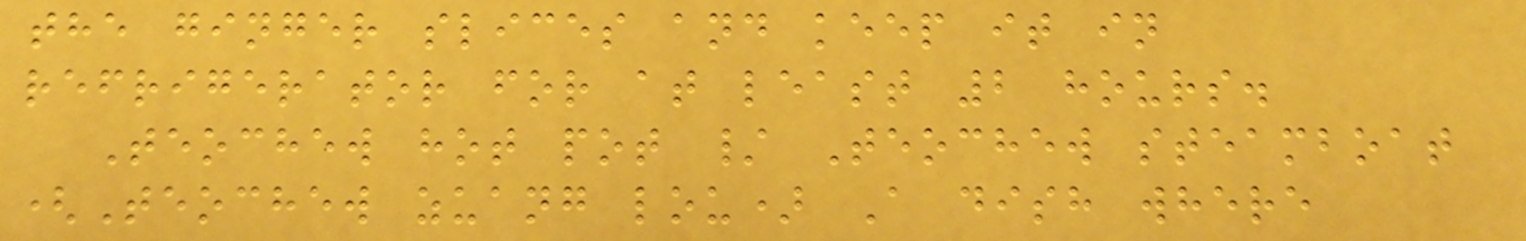the ginger slices and keep it in
refrigerator for at least 2 hours.
Teochew hot pot / Teochew steamboat
(Teochew zuang lou) A dish where
